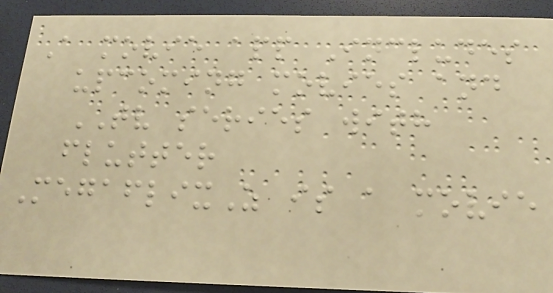A movie app Includes
upcoming movies and
TV series with
flutter
MegaflixZ is a movie
